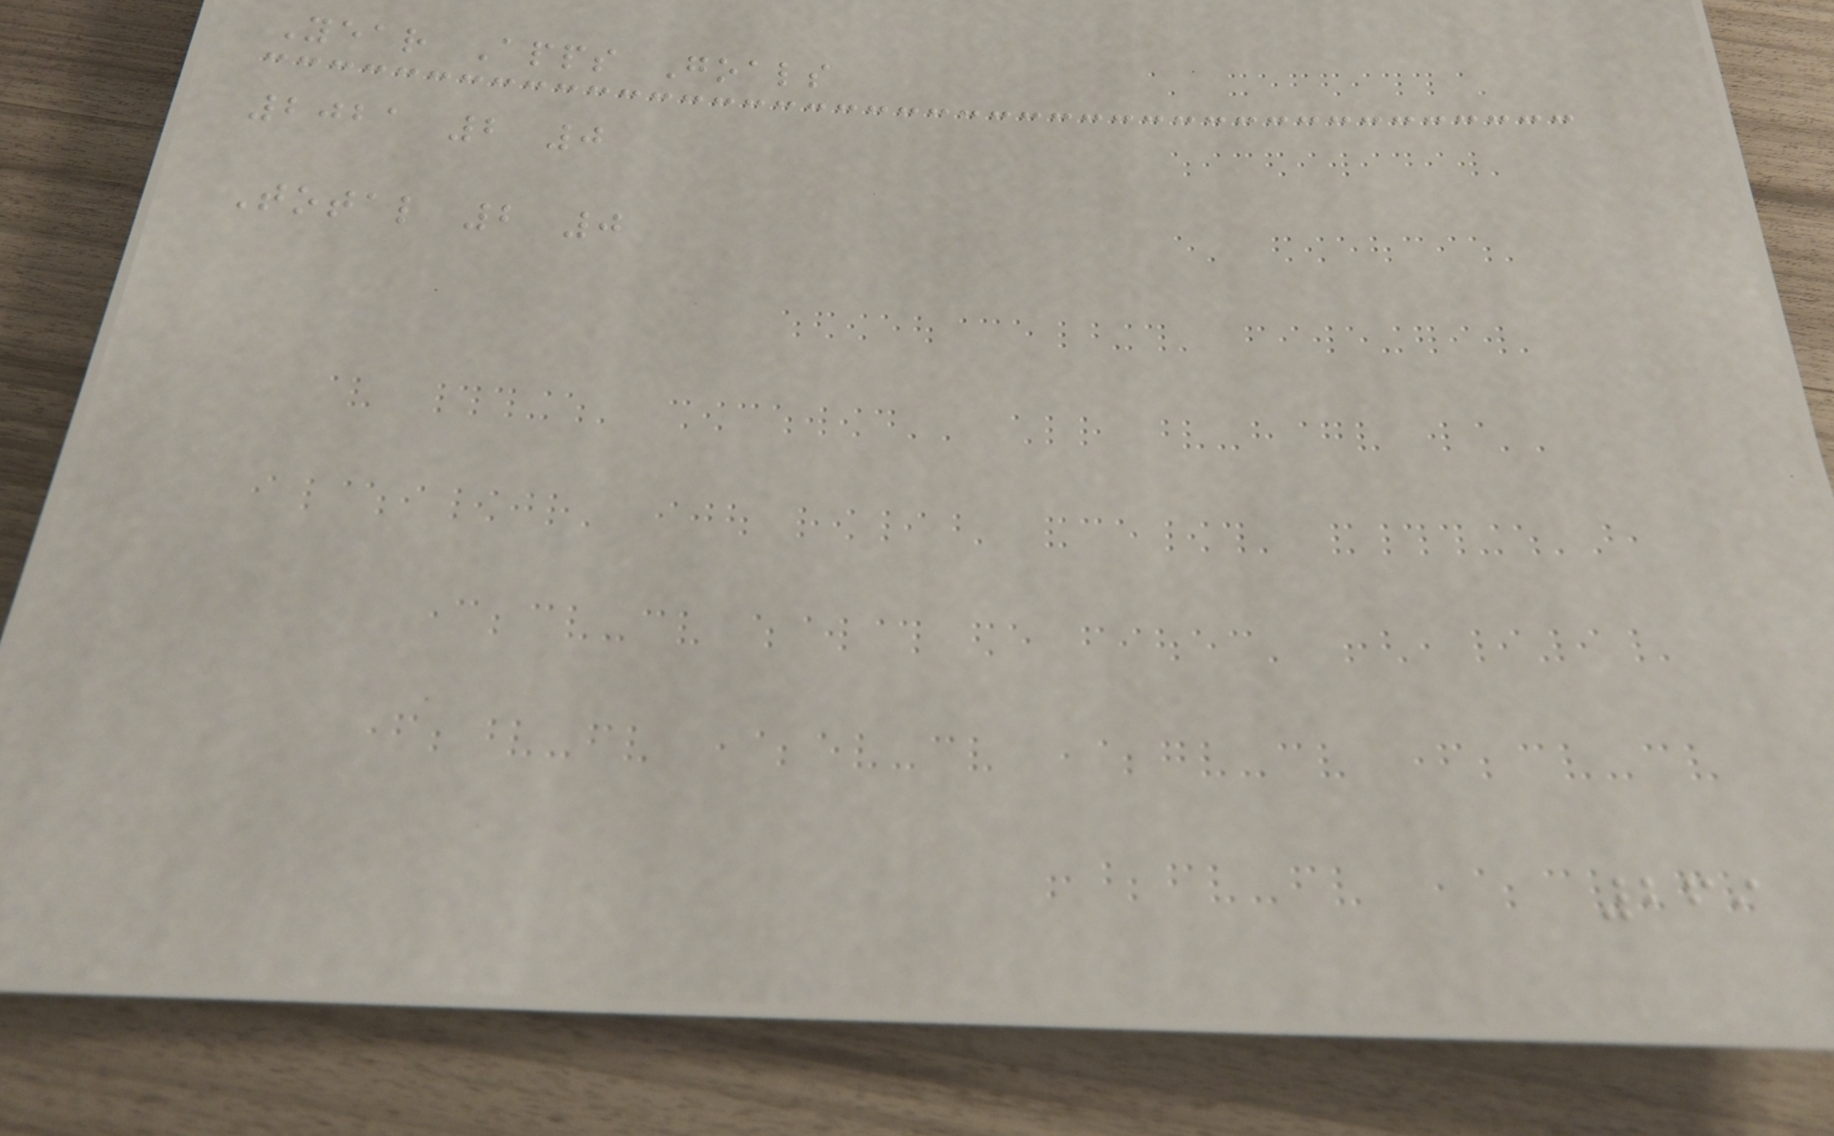Year Apps Goals
2021 2 0
Total 2 0
269
